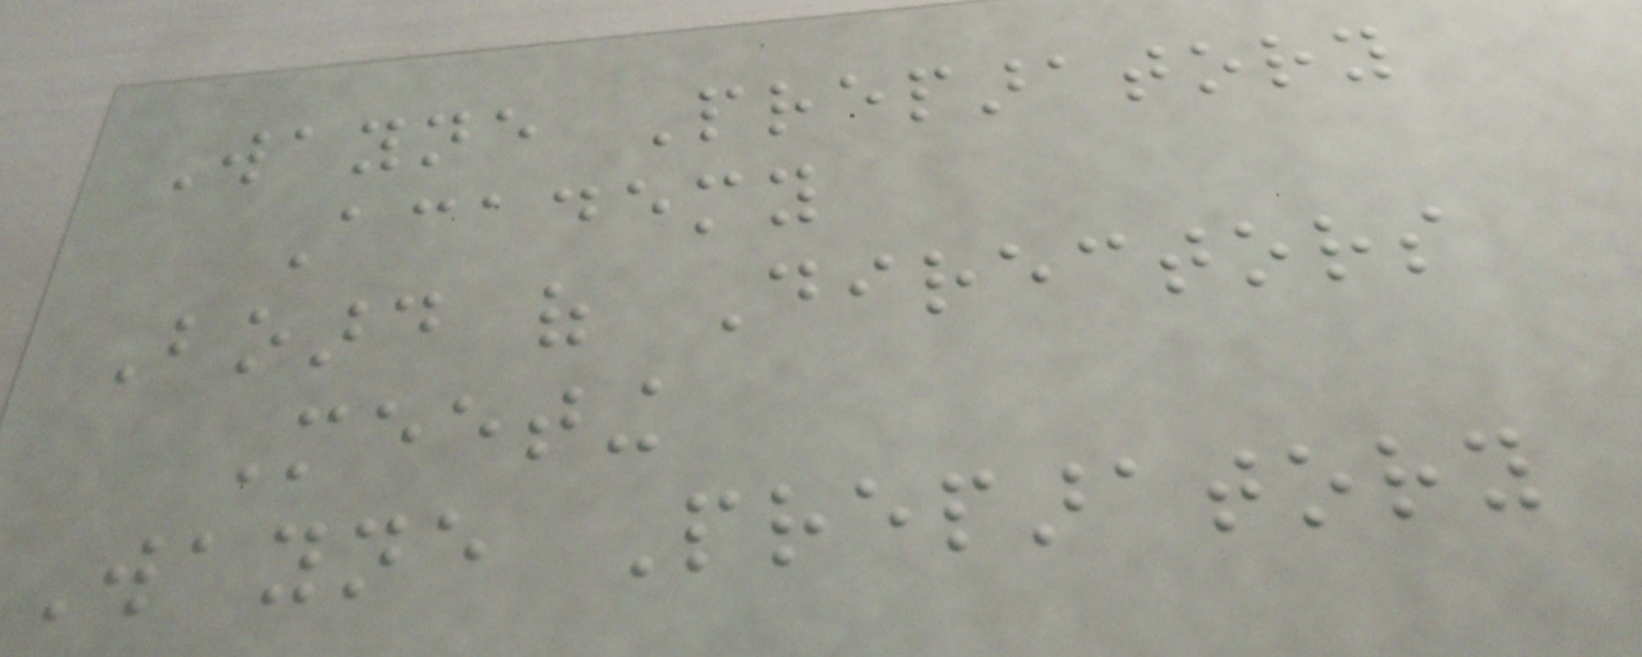Wayne Preparatory
Academy
Board of Directors
Meeting
Wayne Preparatory
